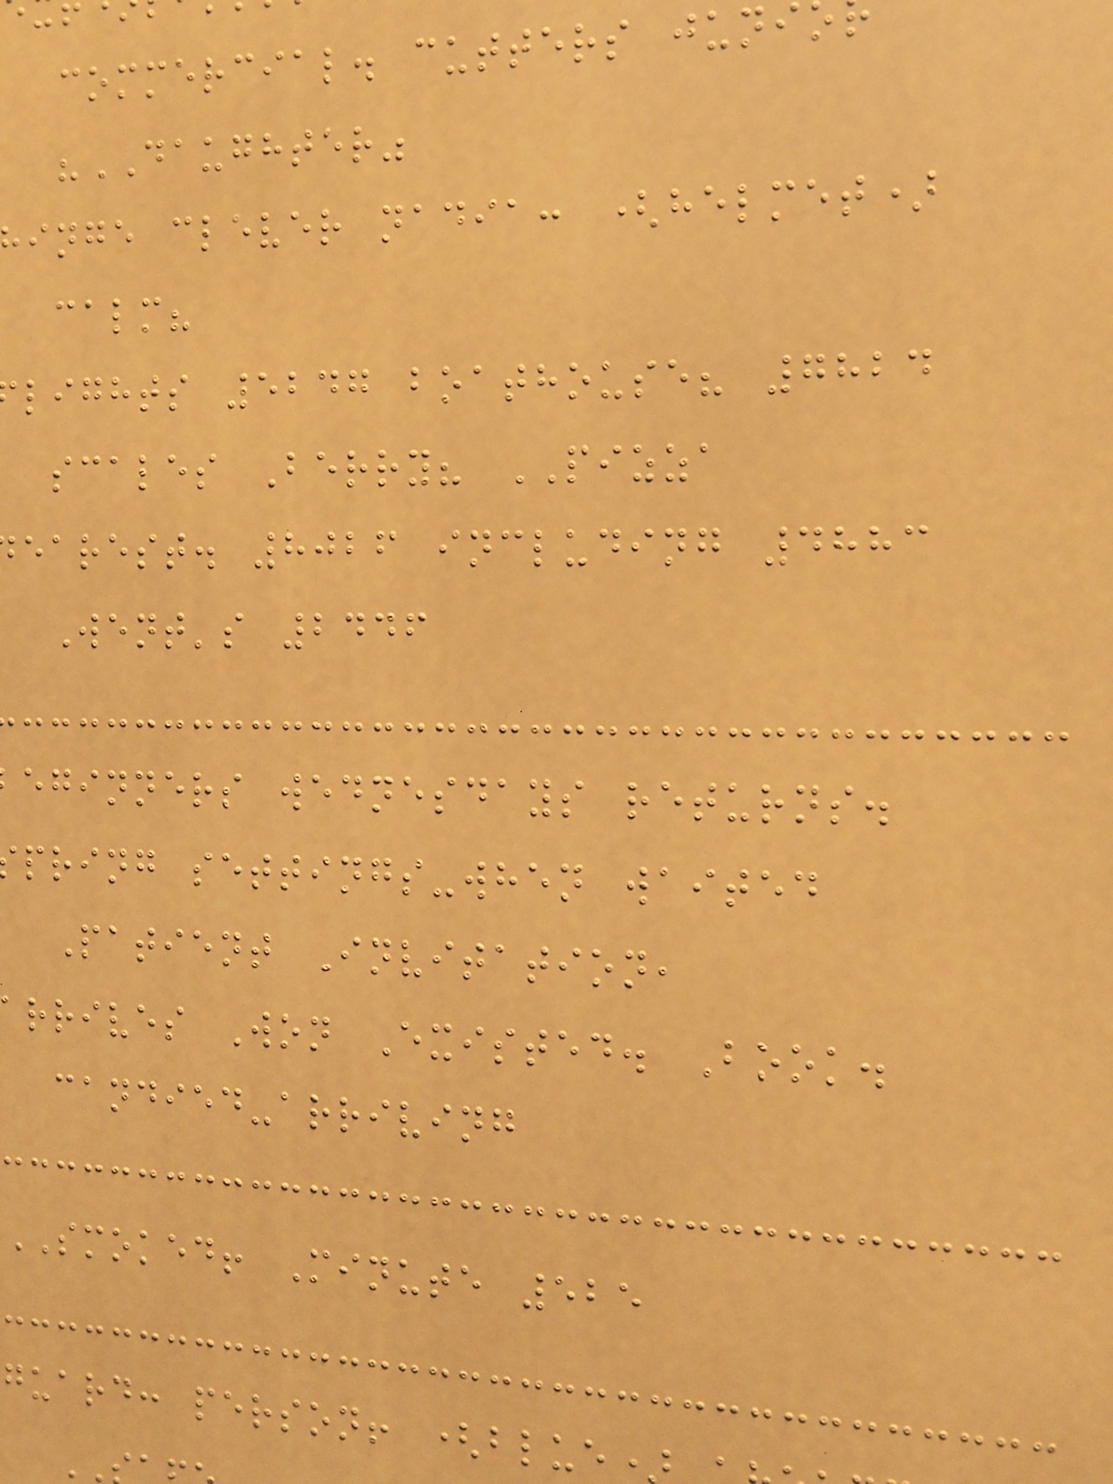commercial. cutters juni
"DAUGHTER"
inge clever nadia: (helmet)
calm?
lights 5247 boathouse? 7824
scales Berry? PIZZA
earest. 8026 including 4883
Went's 2446
eginners wednesdays returns.
pring settings-when waited
Patient Invitation,
rrives Won Existed. Book.
candied-arriving
SMOKED! Minute 525
guard: person! (blue
